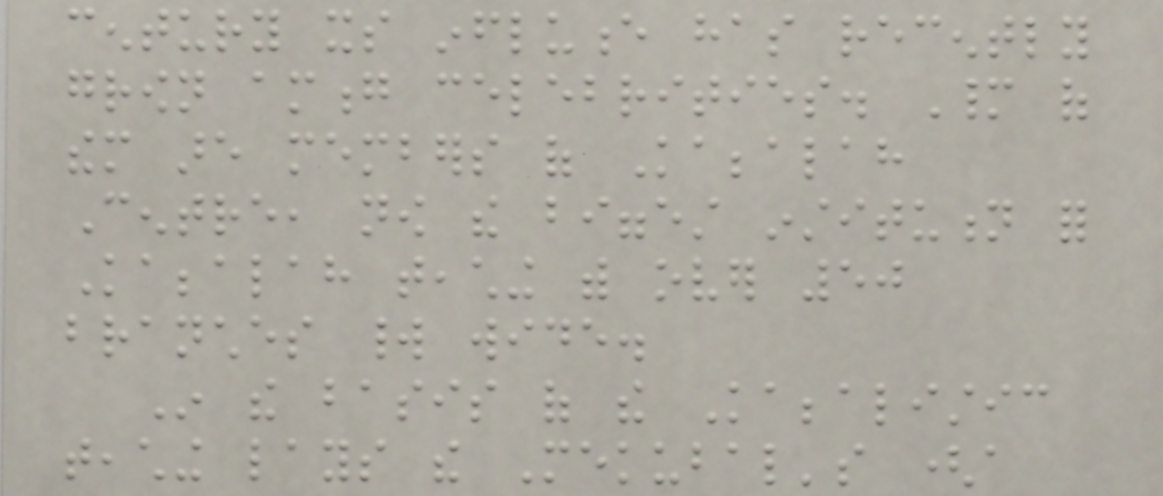century its influence has recently
grown among celebrities. Many of
them are members of Kabbalah
Centre, now the biggest institution for
Kabbalah teaching with over 50
branches world wide.
In the basis of the Kabbalistic
teaching lays the Mekubal's (a
